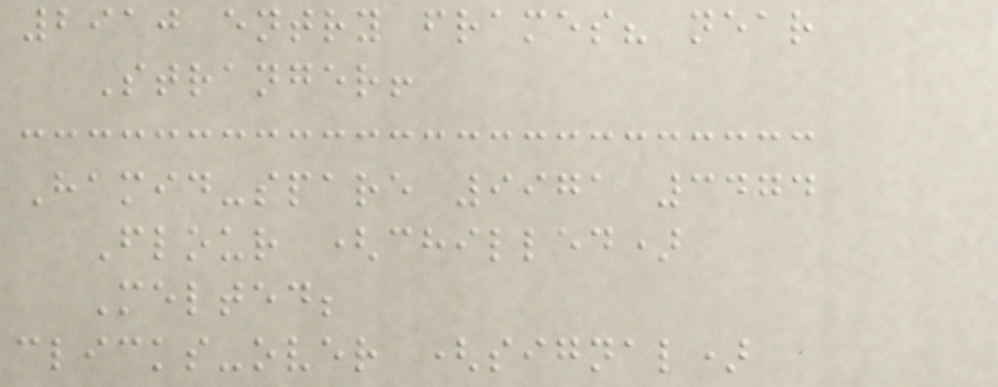2910 entry frames? near
Stranger!
Hamid-spare 9971 3474
Flour (chilled)
Melted;
clicks-over (signal)
